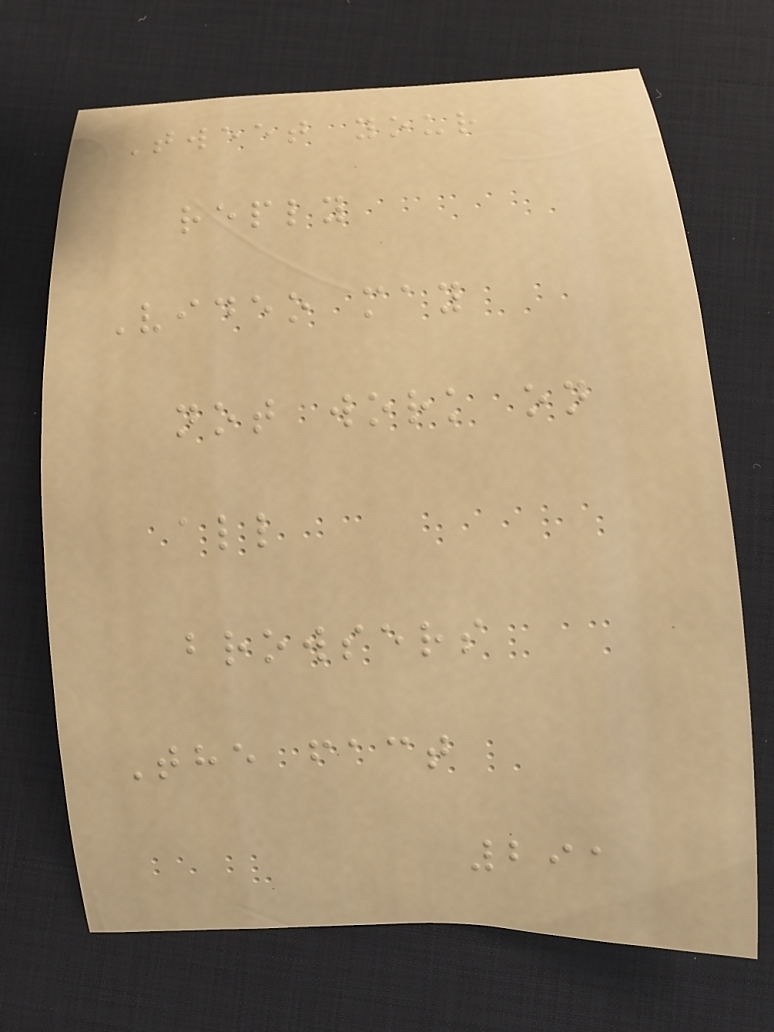Tweet your
reply
Video may
not work on
all
browsers
The fact
291
